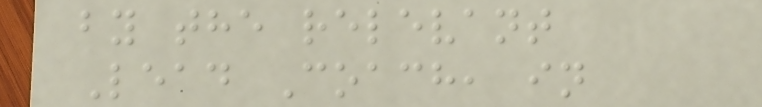by the relevant
Lead Coach, in
